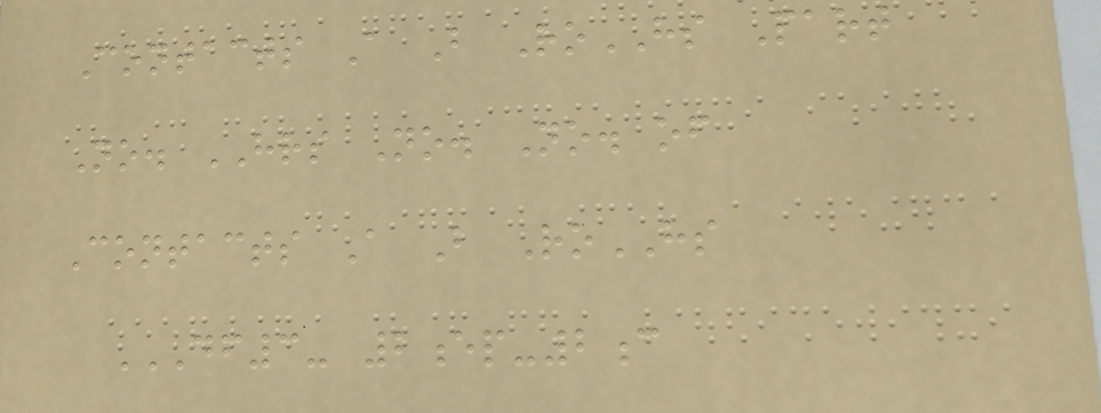Contacts A B RoHS Part
No. HRS No. No. of
Contacts A B RoHS
DF3- 2EP-2C
